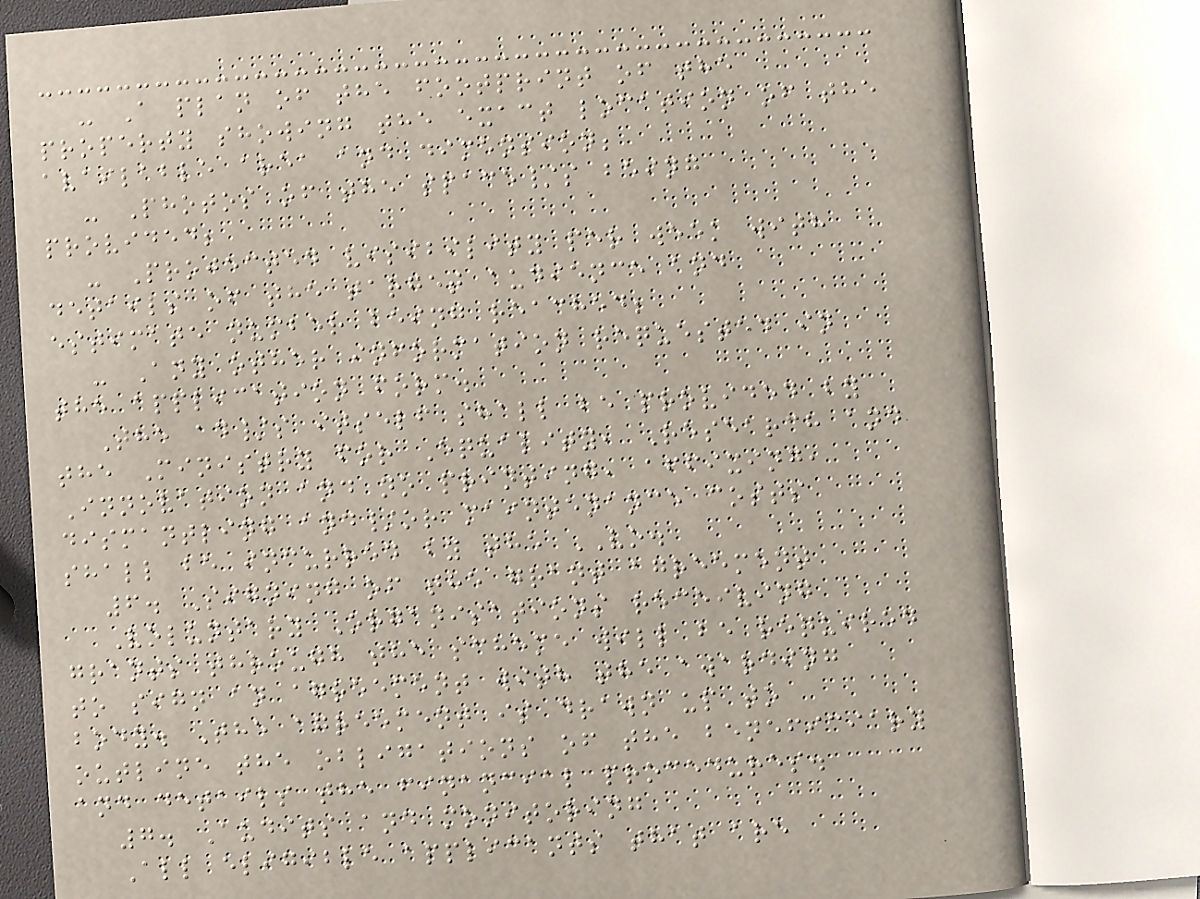- A plan of the footprint of the
property showing the exact location of the
available area and dimension;
- Photos of the space/s being
provided;
- Projected visibility per week with
details of the target audience and
estimate number being reached;
- Any other information requested in
the application form.
The ad/s itself shall be provided by
the Ministry for Equality, Research and
Innovation and no printing, affixing,
dismantling and/or maintenance costs
shall be incurred by the VO.
6. Signing of the grant agreement
Voluntary Organisations receiving
grants through the scheme will be required
to sign an agreement with the awarding
body. The agreement is drawn up to
outline the obligations of the beneficiary
and details the financial procedures.
7. Audits and monitoring
All eligible applicants that are
